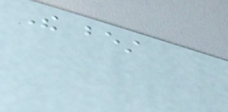The best
